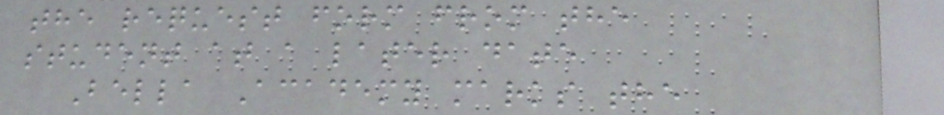the request form from the
student at a later date
Bella Academy marks the
